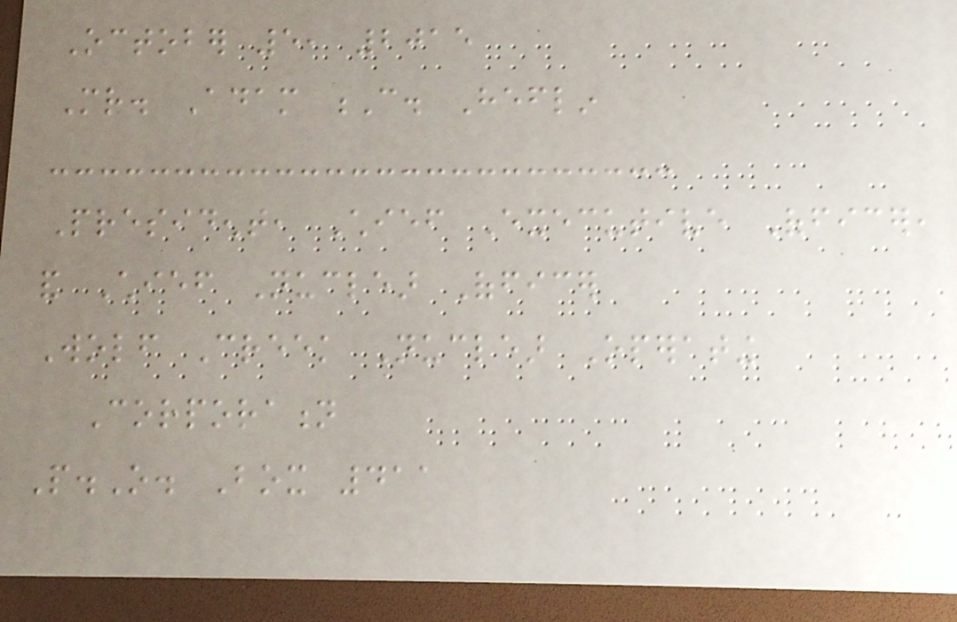October 5, 2015
Mr. Adam C. Heflin
President, Chief Executive Officer,
and Chief Nuclear Officer
Wolf Creek Nuclear Operating
Corporation
P.O. Box 411
